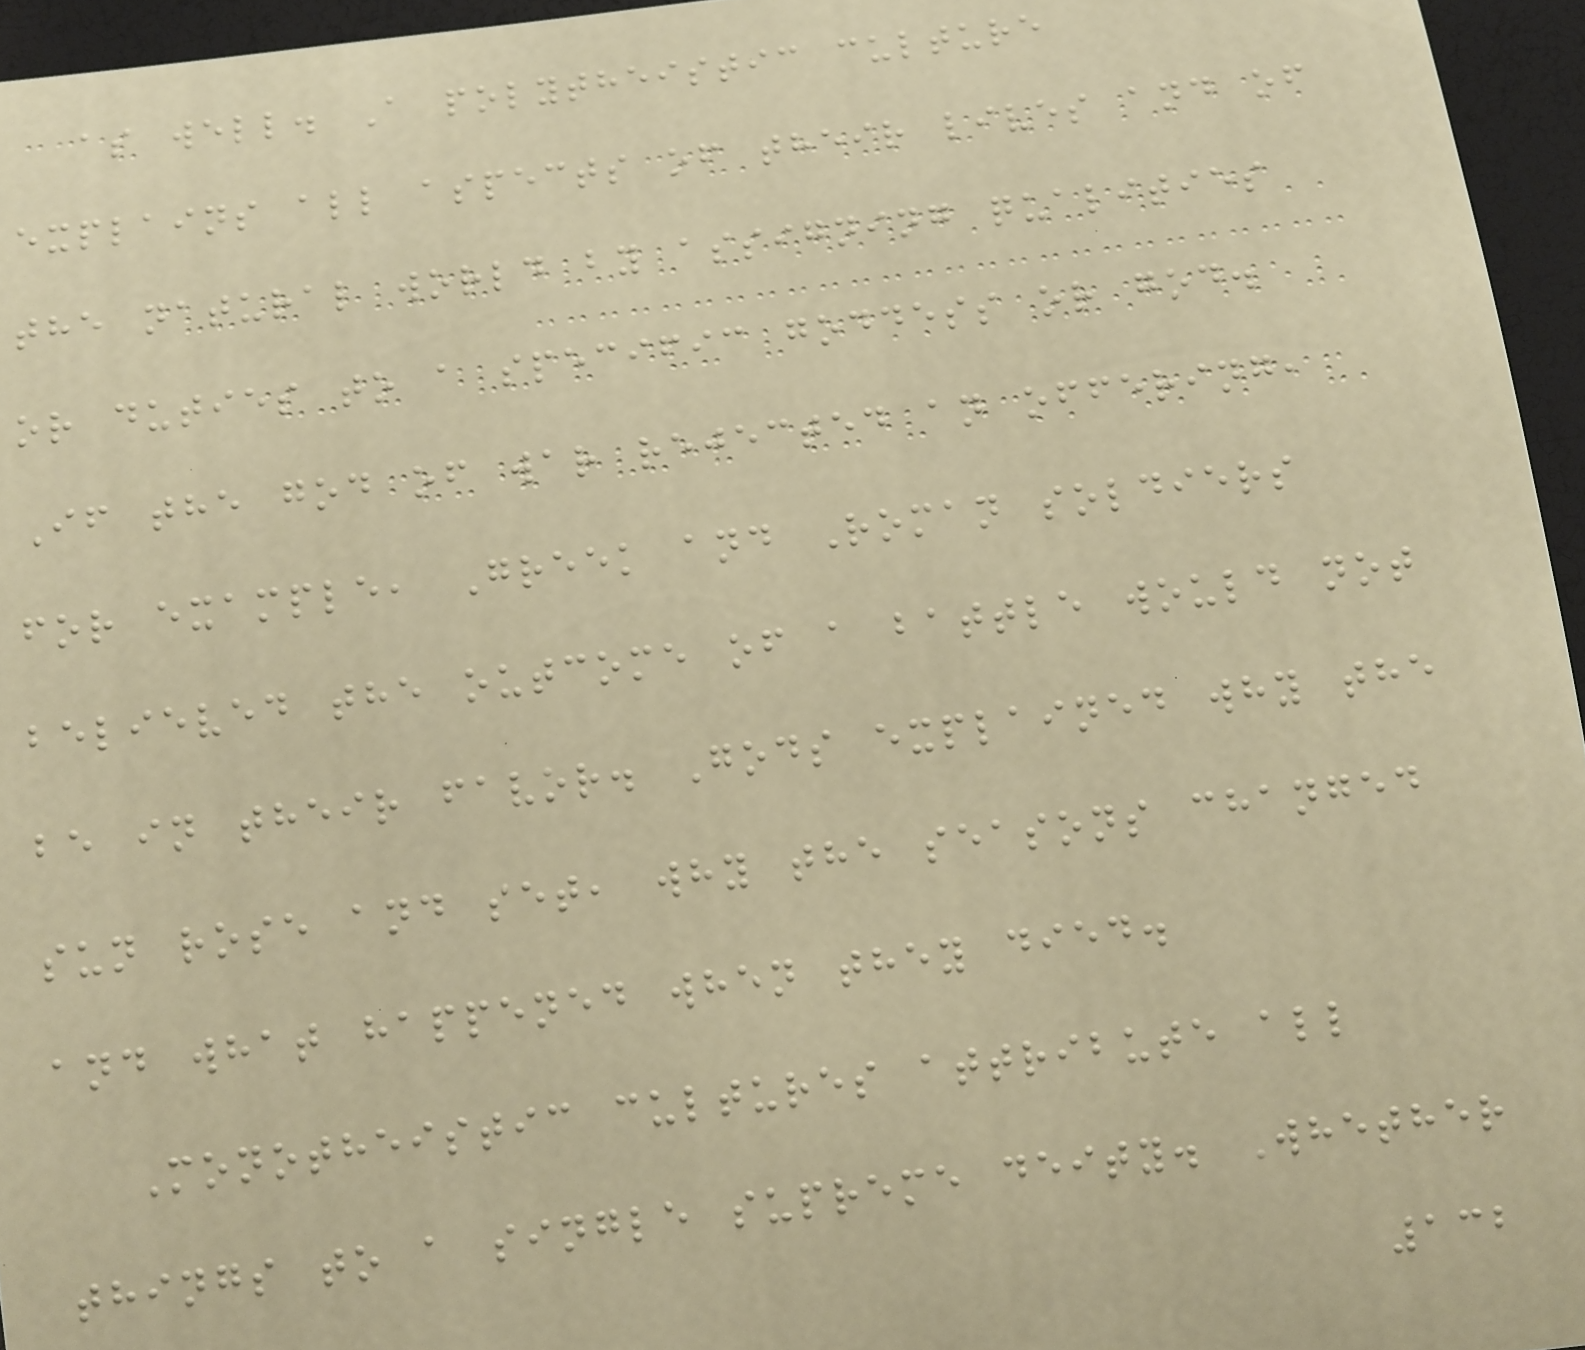as well. A polytheistic culture
explains all aspects of their lives and of
the natural world by assigning qualities
or duties to a specific goddess or god.
If the god of war rejected an offering,
for example, Greek and Roman soldiers
believed the outcome of a battle would not
be in their favor. Gods explained why the
sun rose and set, why the seasons changed
and what happened when they died.
Monotheistic cultures attribute all
things to a single supreme deity. Whether
132
